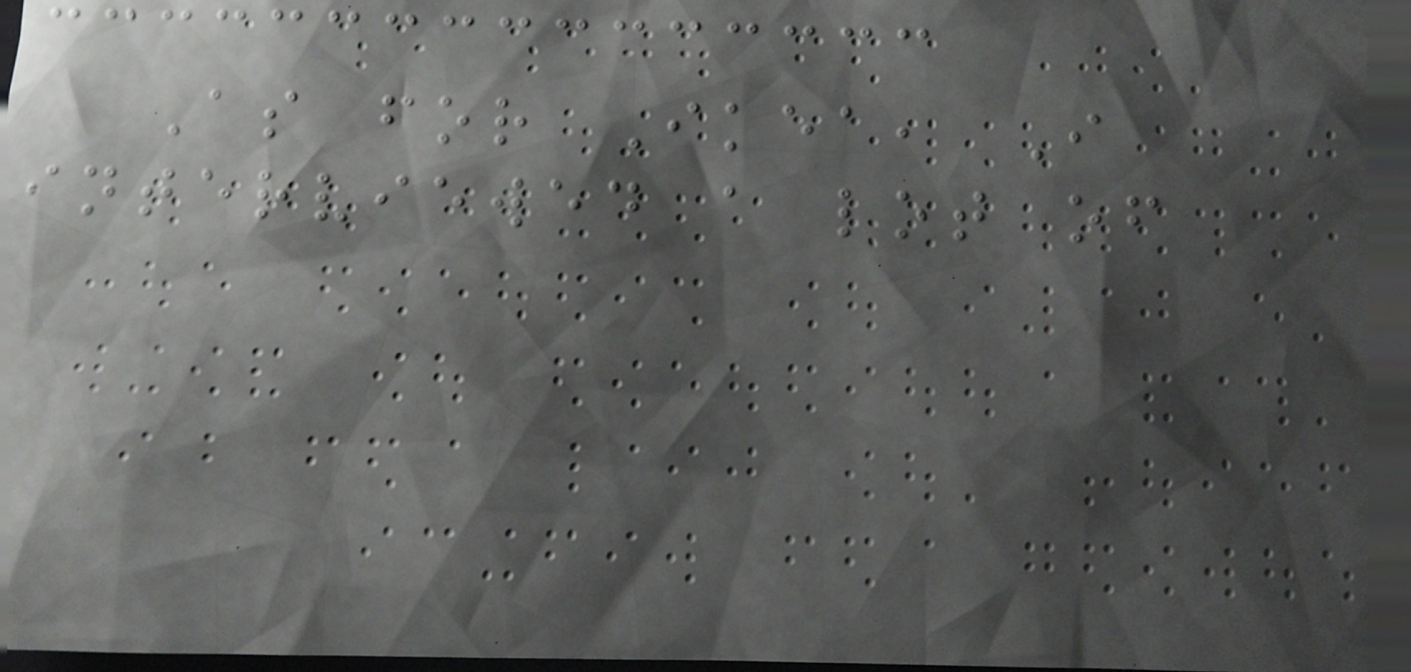As for Ikea, I
interviewed a lot of
